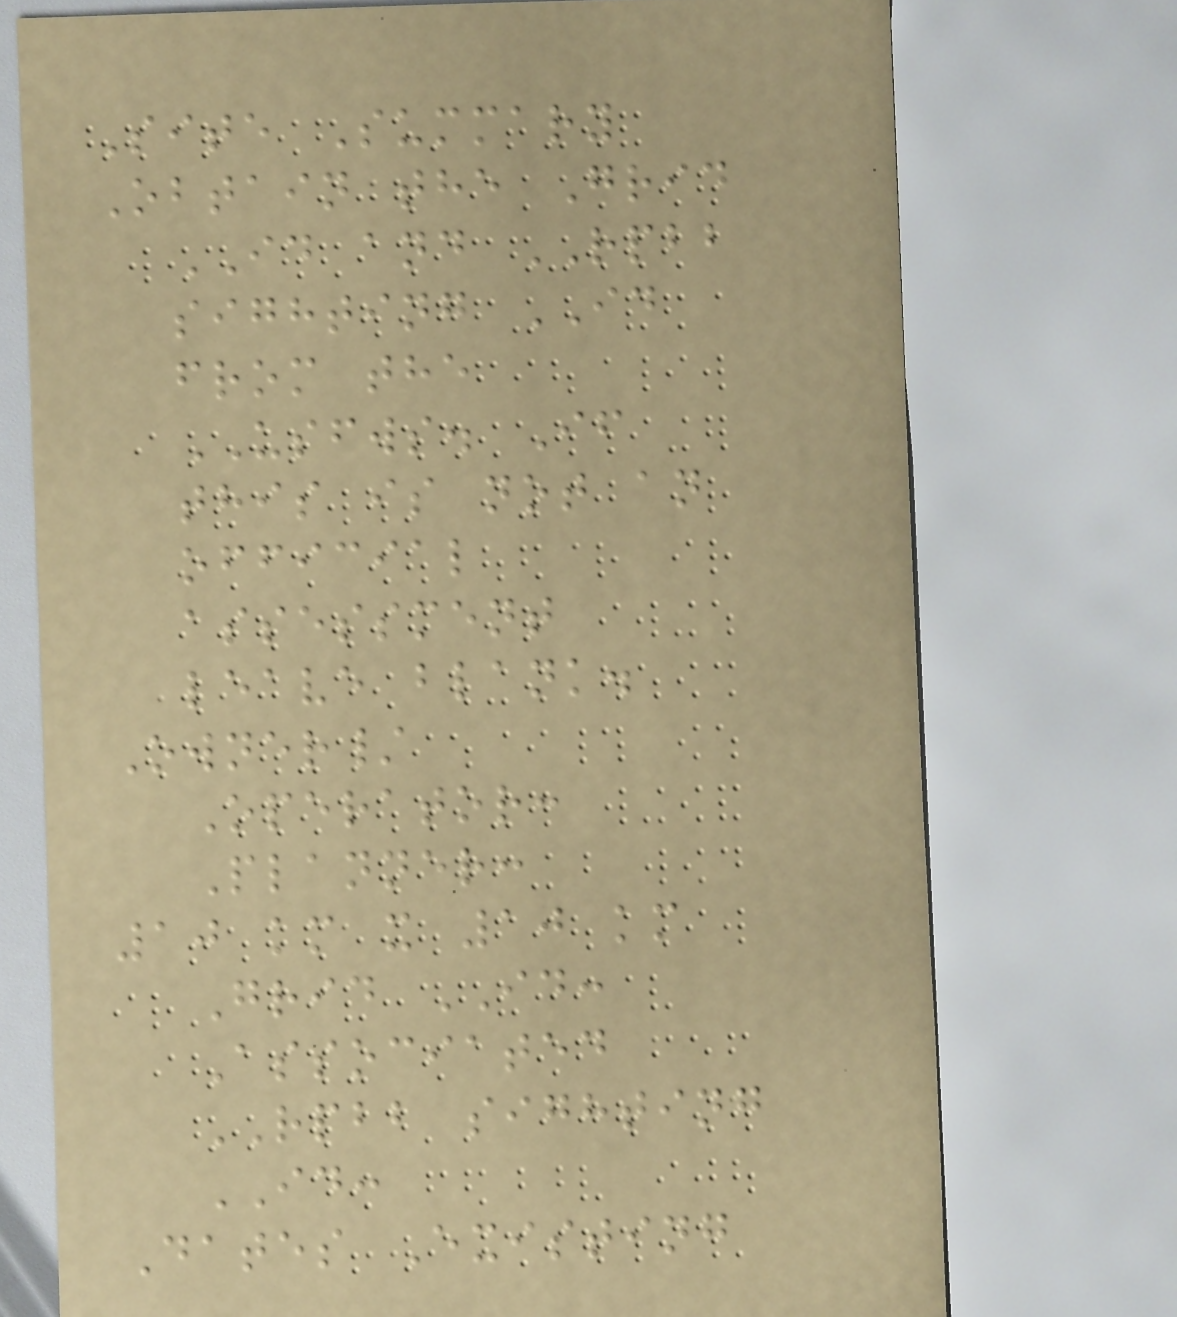Site Summary
Obtain the Grid
ID and RPBB
sighting ID
from the
USFWS. If
this is not an
official
assessment
leave blank.
Owner/
Operator:
Planner:
10 km x 10 km
Grid ID:
Associated
RPBB sighting
ID:
Dates Existing
